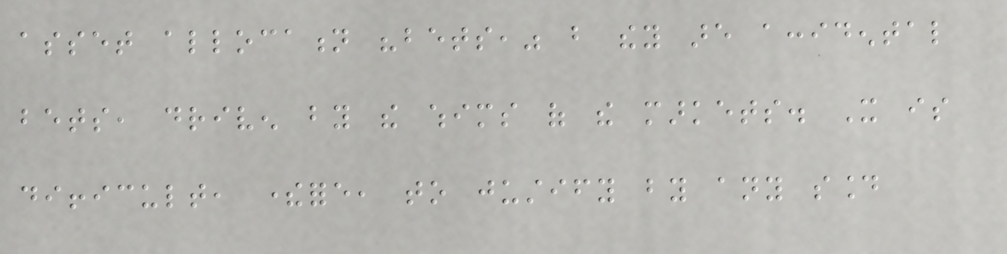asset allocation "bets," but they are accidental
bets, driven by the whims of the markets. It is
difficult, therefore, to justify by any sound
